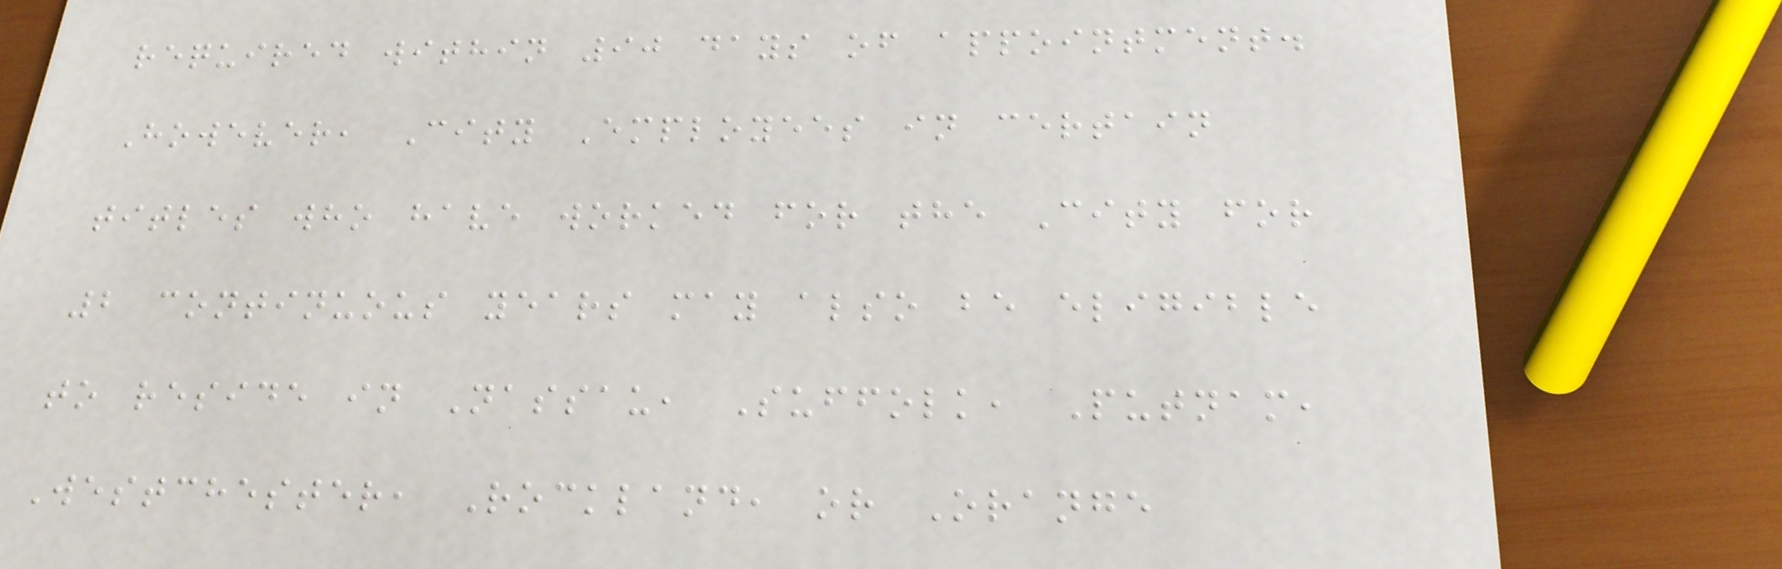required within 90 days of appointment.
However, City Employees in certain
titles who have worked for the City for
2 continuous years may also be eligible
to reside in Nassau, Suffolk, Putnam,
Westchester, Rockland, or Orange
